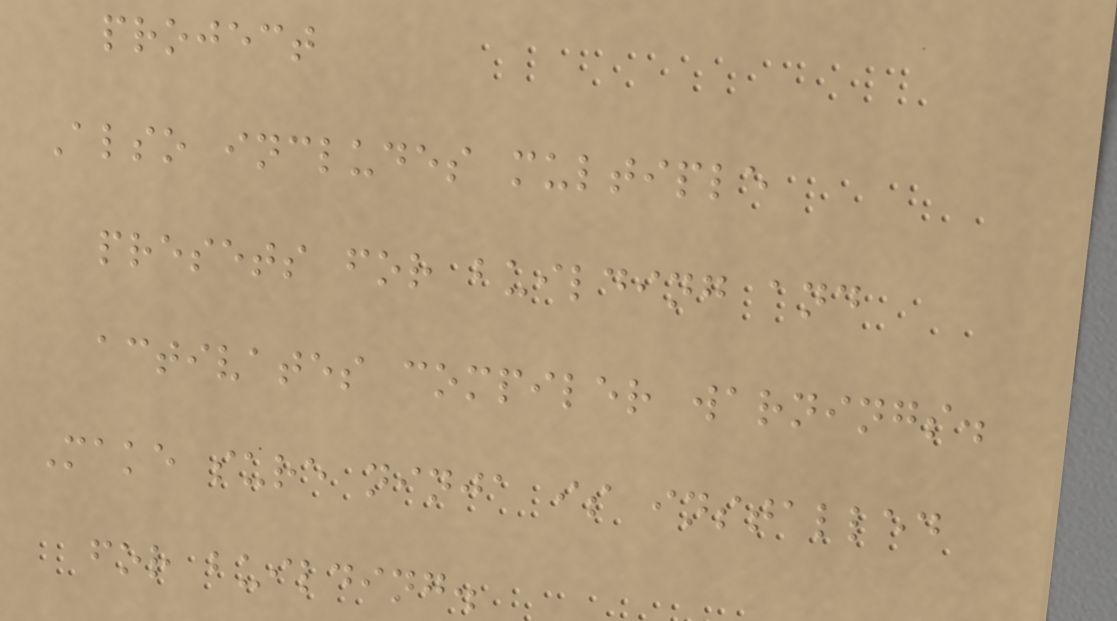project
Also includes multiple
presets for building and
activates compiler warnings.
Make sure ninja is installed
for building.
